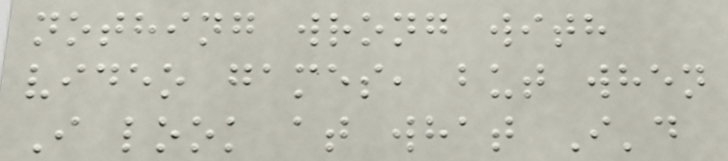nothing wrong with
video games, but when
I look at what I'd
